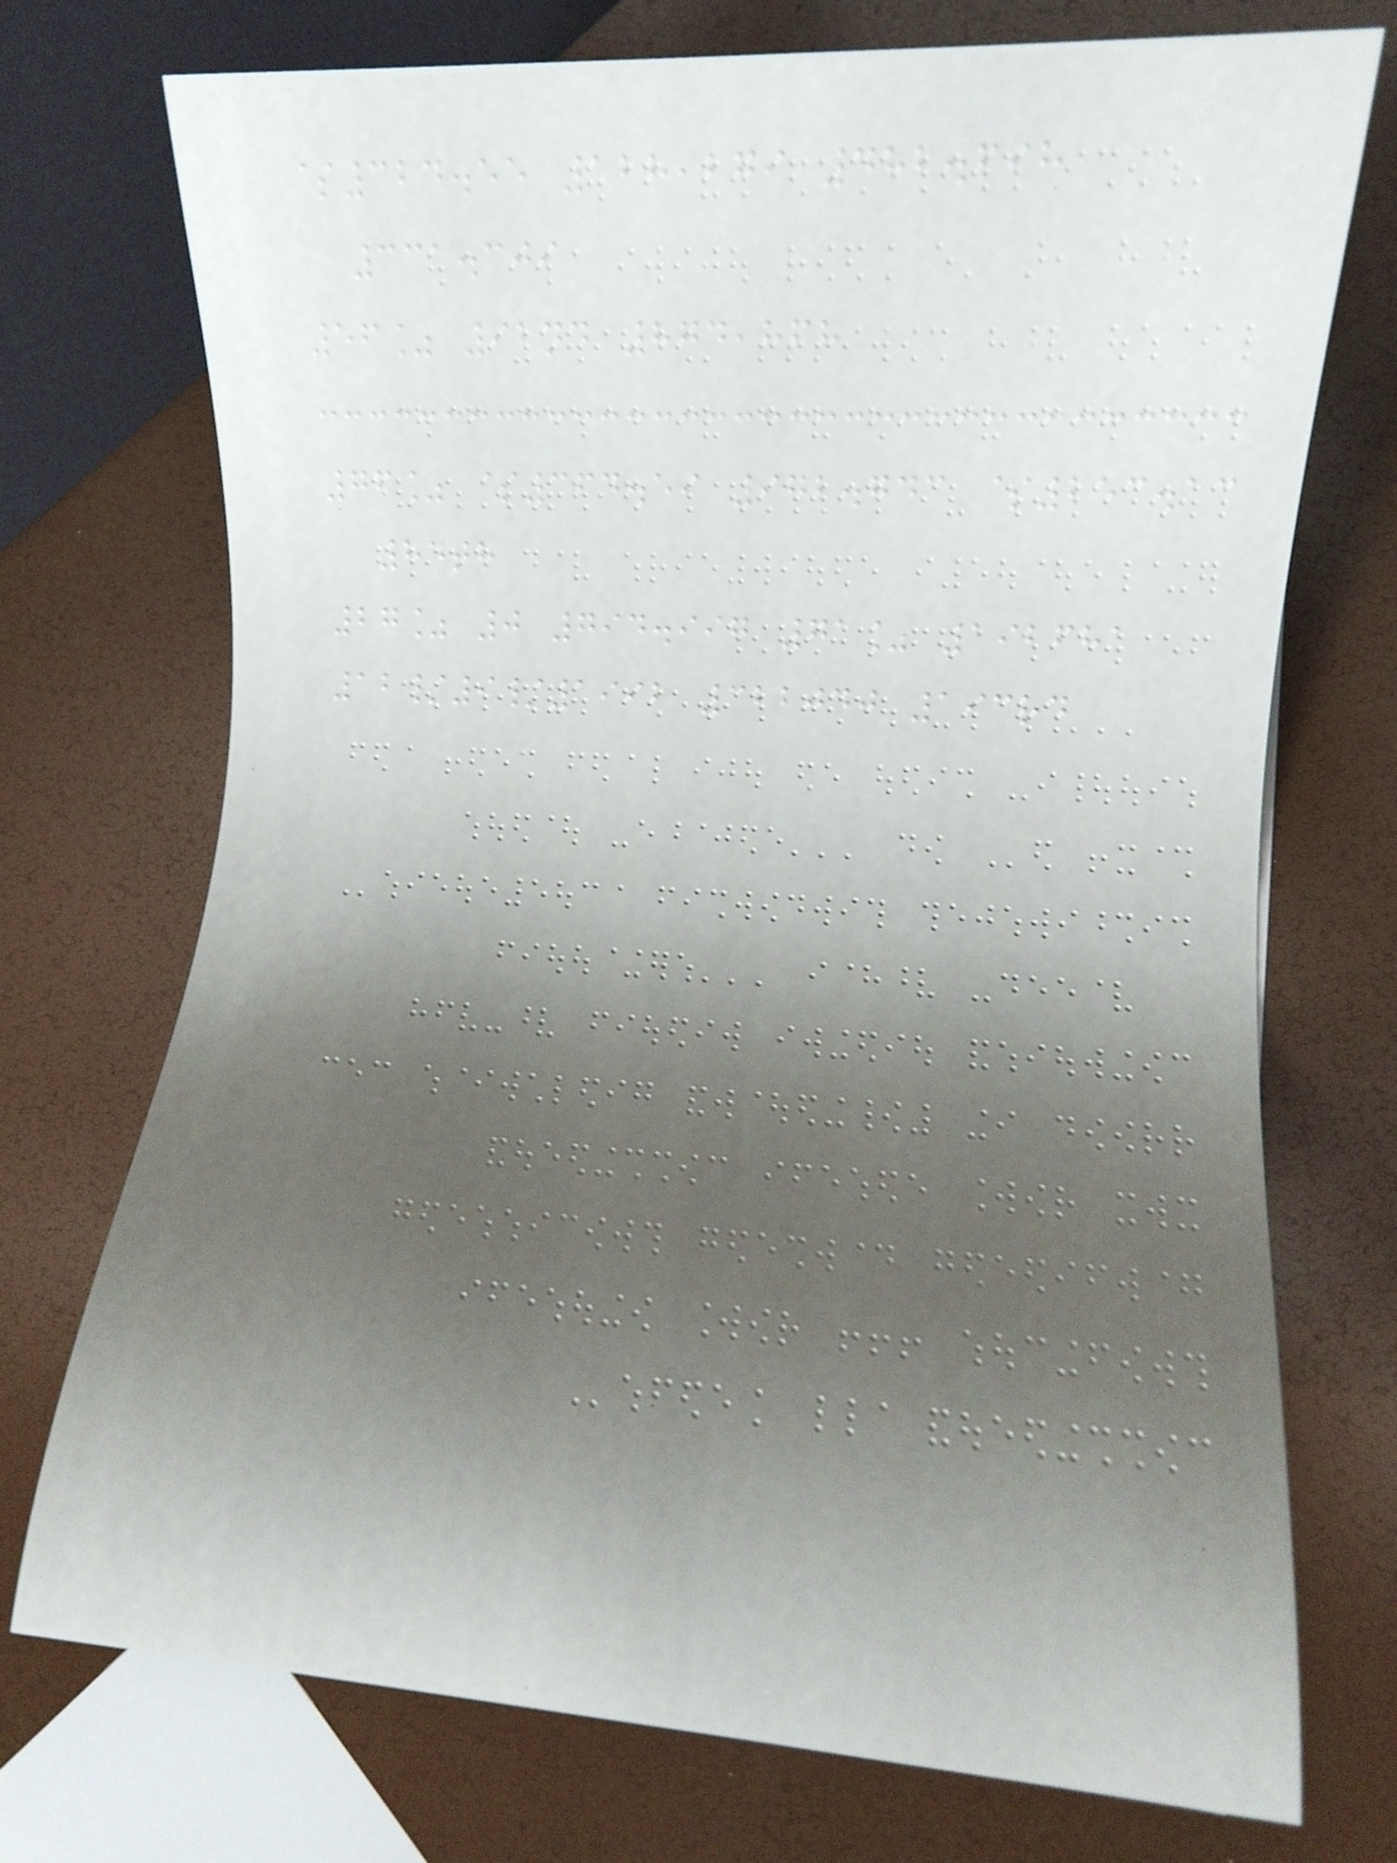$324.55 128,279 482.698
331.309
56% 92nd 874,868
76% $364.59 972.743 $253.13
84th
27% 0 794.997 71% 192681
12/9/1992 322040 193rd
